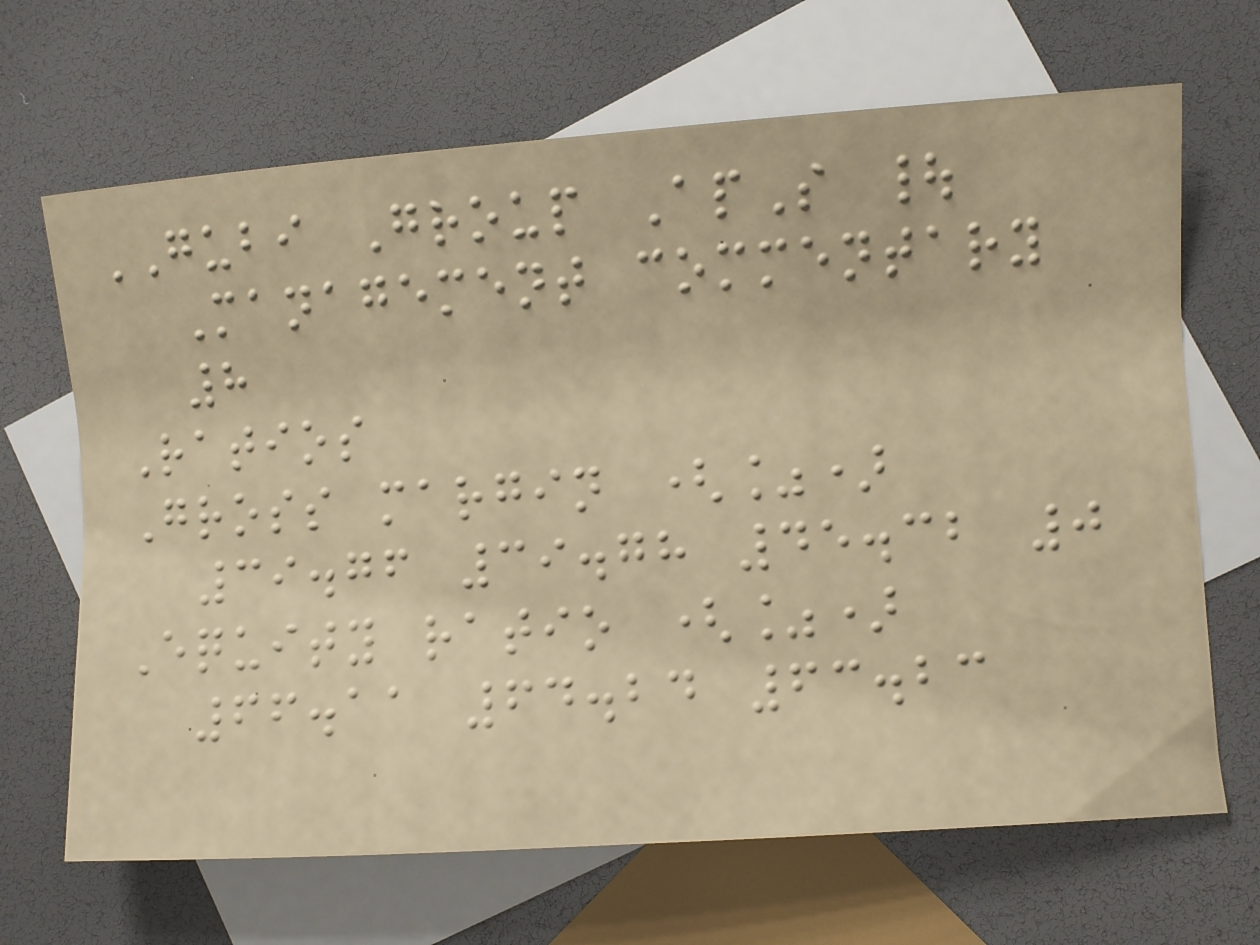GUBI Group ApS |
Management commentary
8
Ratios
Gross margin (%)
39.76 39.78 45.32 0
Equity ratio (%)
66.11 64.24 63.23
